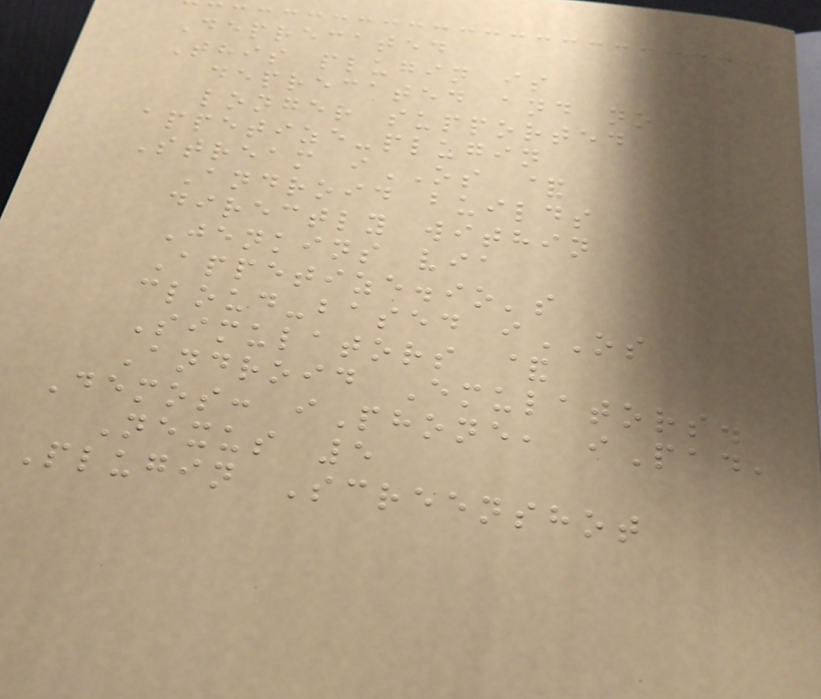Deprecated
This plugin is
deprecated and no
longer supported
appetize-plugin
Stream iOS &
Android builds
directly within
Jenkins via
Appetize.io's
cloud-based iOS
Simulators &
Android Emulators.
Demos: iPhone, iPad,
Nexus 5
Plugin Screenshot
